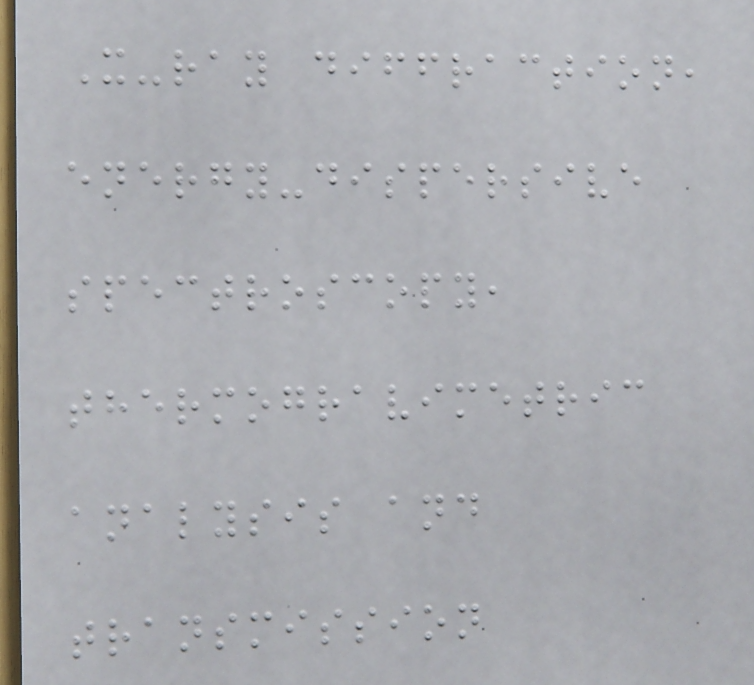X-ray diffraction,
energy-dispersive
spectroscopy,
thermogravimetric
analysis and
transmission
